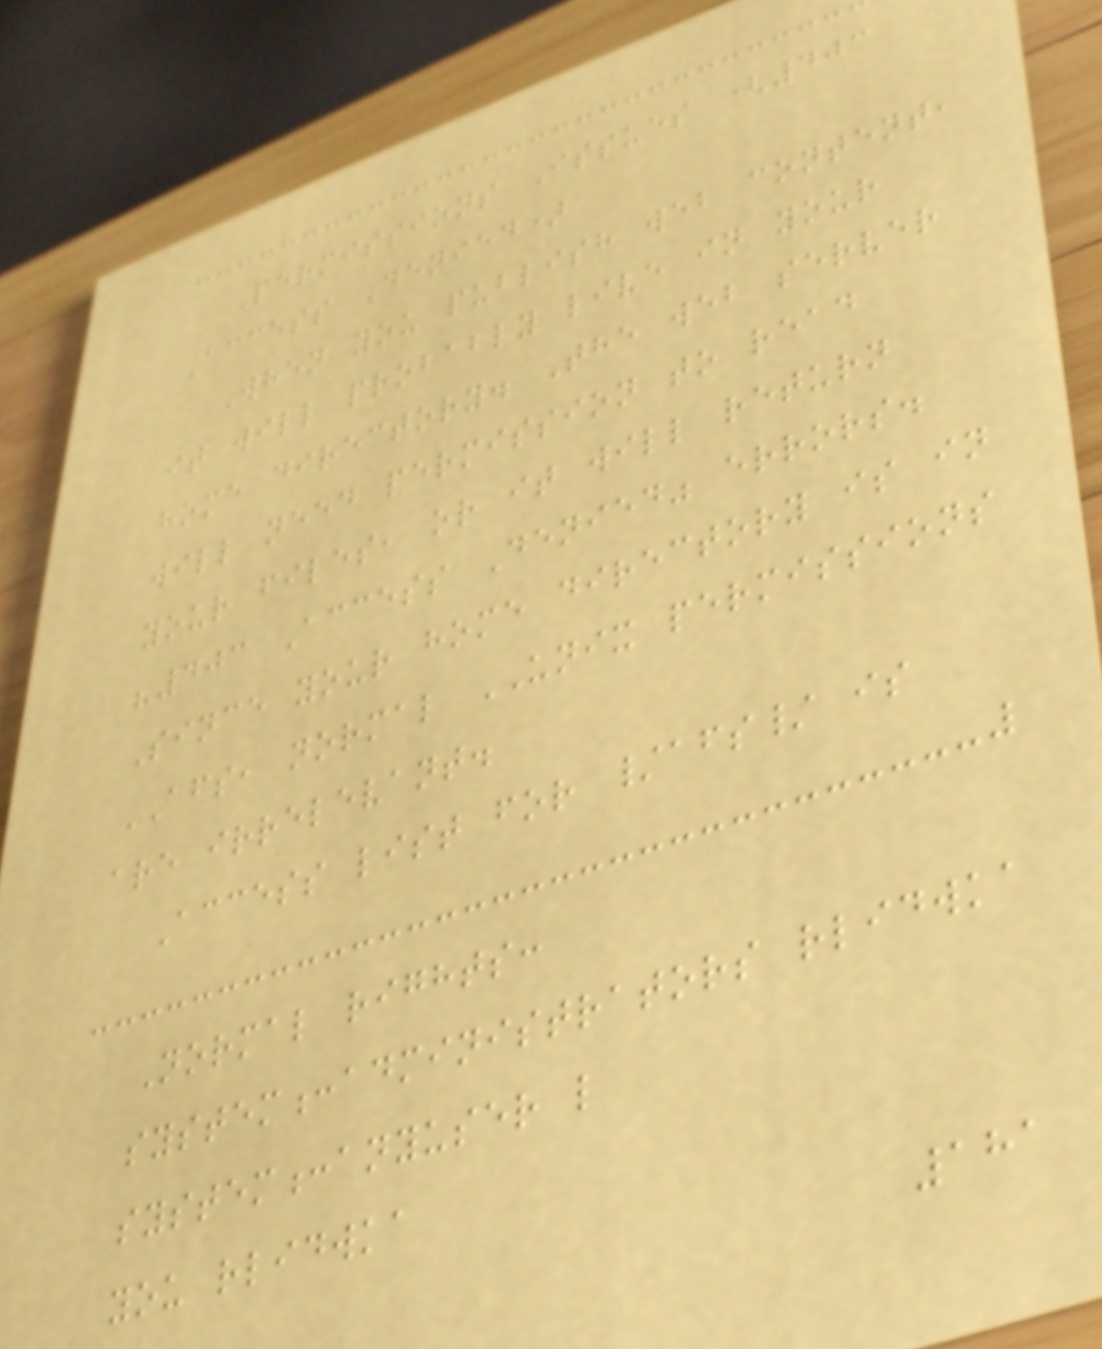Permissions Issues (403
Access Denied)
When you publish web content,
it will probably live in your
home directory. The web server
will need permission to read
your files, or it will return
"403 Access Denied" errors.
Since your home directory is in
AFS, normal UNIX permissions
are irrelevant.
Access list for /afs/ is
Normal rights:
system:administrators rlidwka
system:anyuser l
you rlidwka
181
